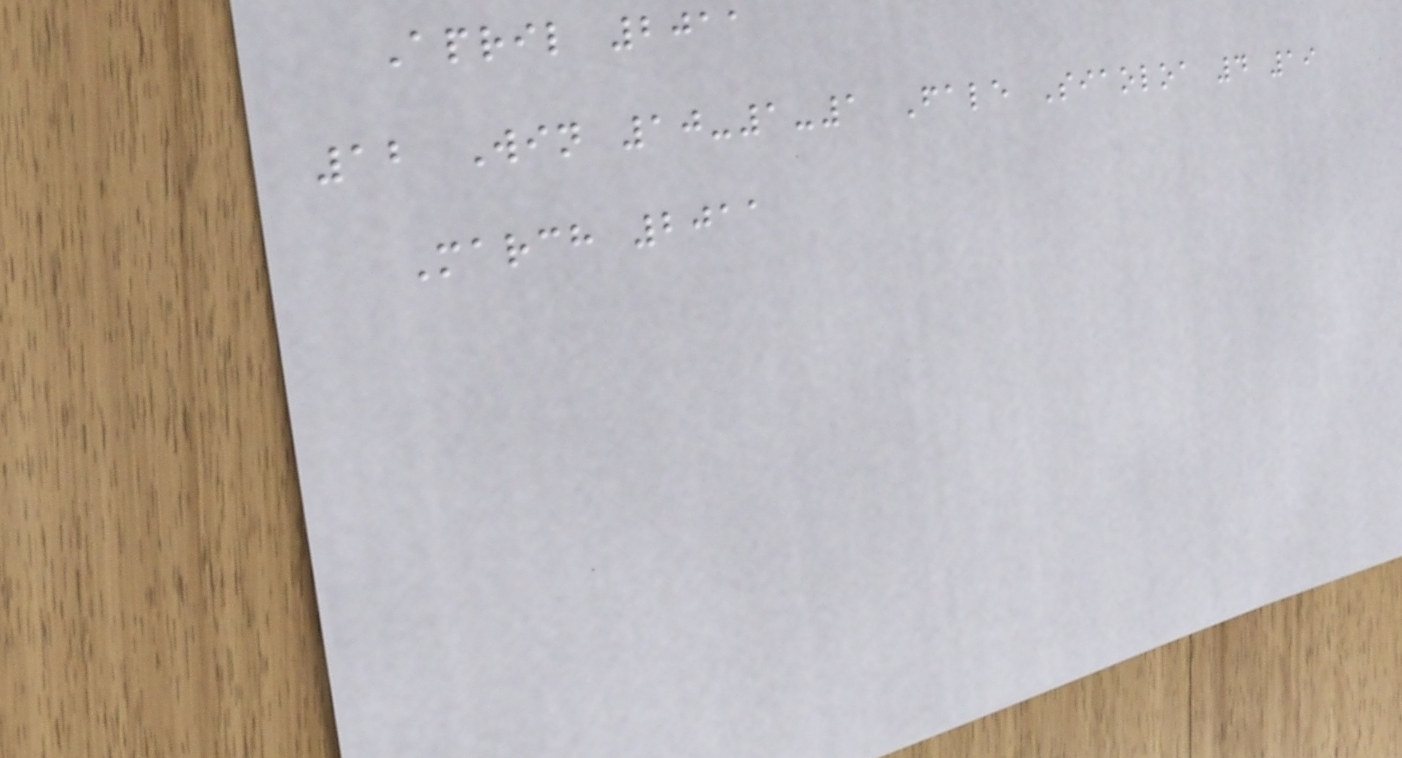April 2011
12 Win 10-1-1 Fale Siaoloa 4 19
March 2011
